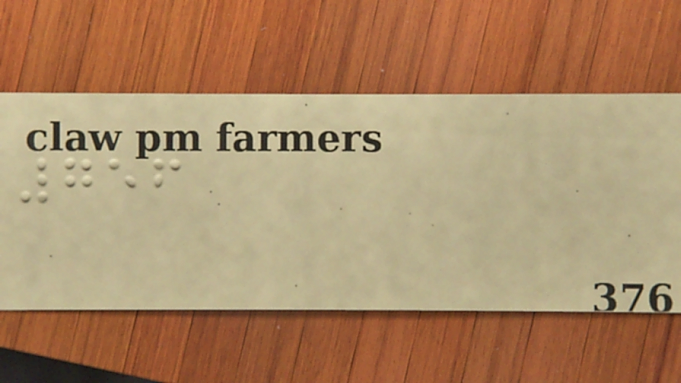756
